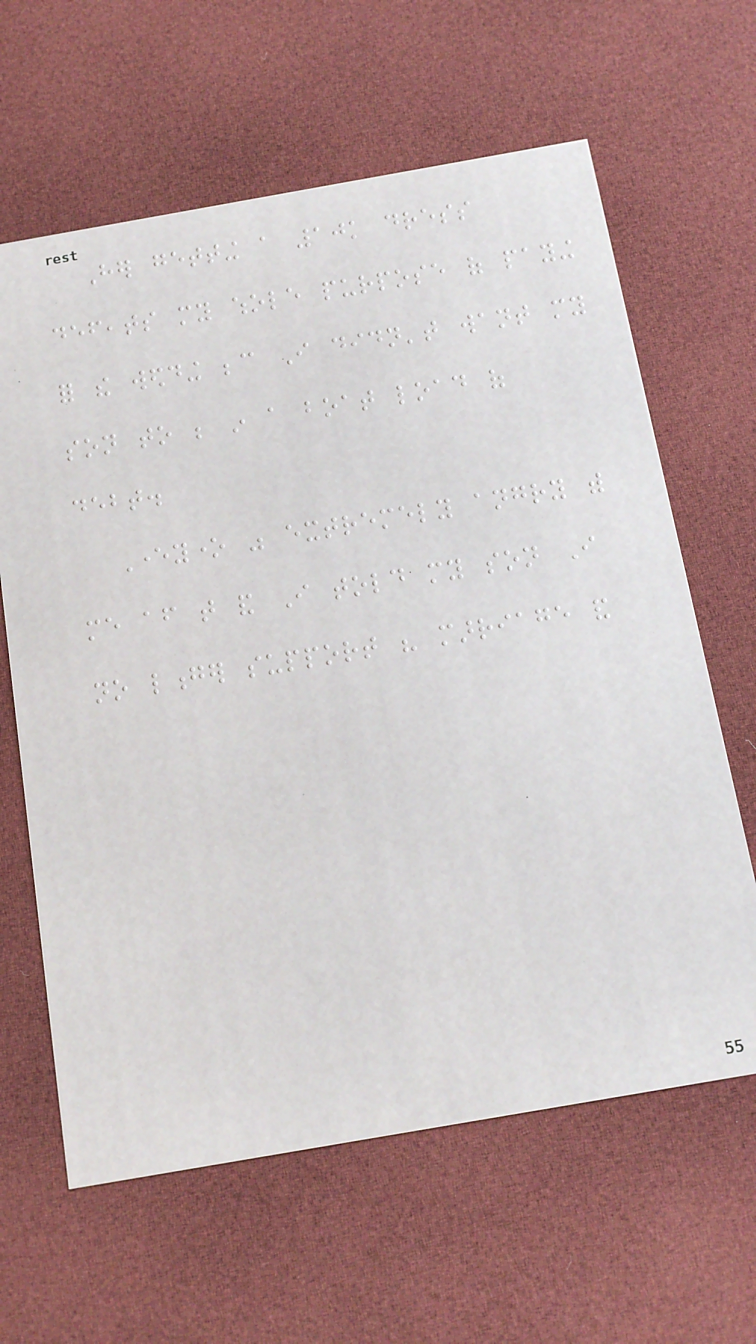Her getting a 10k dress
defeats my whole purpose of paying
for the wedding because I didn't want my
son to be in a boat load of
debt.
Everyone was extremely angry with
me after that and I told my son I
no longer support his marriage and
